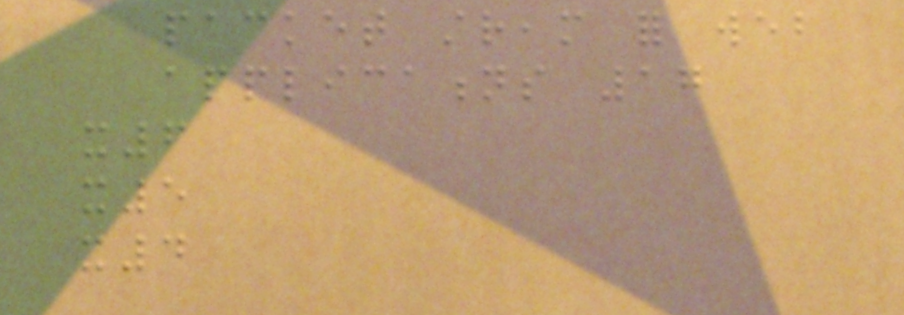packet stream for web
applications 17
x6
x5
x4
